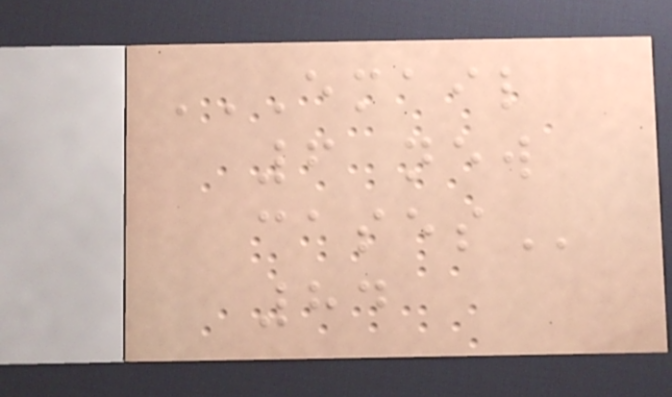EMAIL
6 NEW
CASES
84
